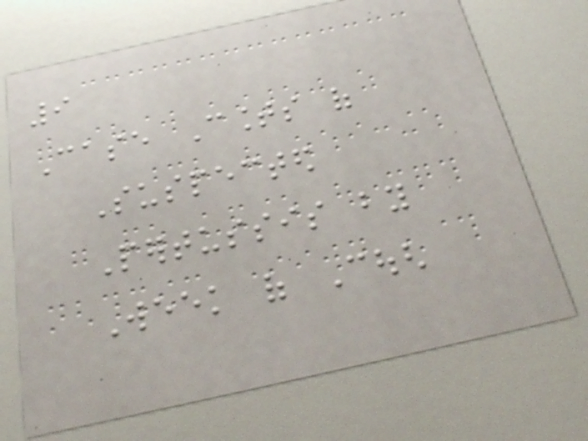9
Case Counts of
Suspected
Pertussis by
Week of Cough
